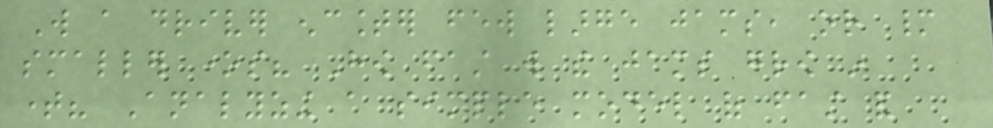Will a driver encounter few large jams, or many
smaller ones? How fast will the jams grow in
time? Analyzing a simple model of fast and
